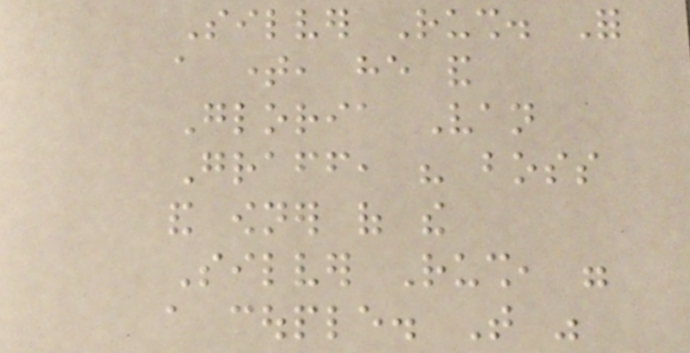Silver Rush. For
a time, he and
Gloria Van
Graff, his boss
and owner of the
Silver Rush, were
a couple. That was
